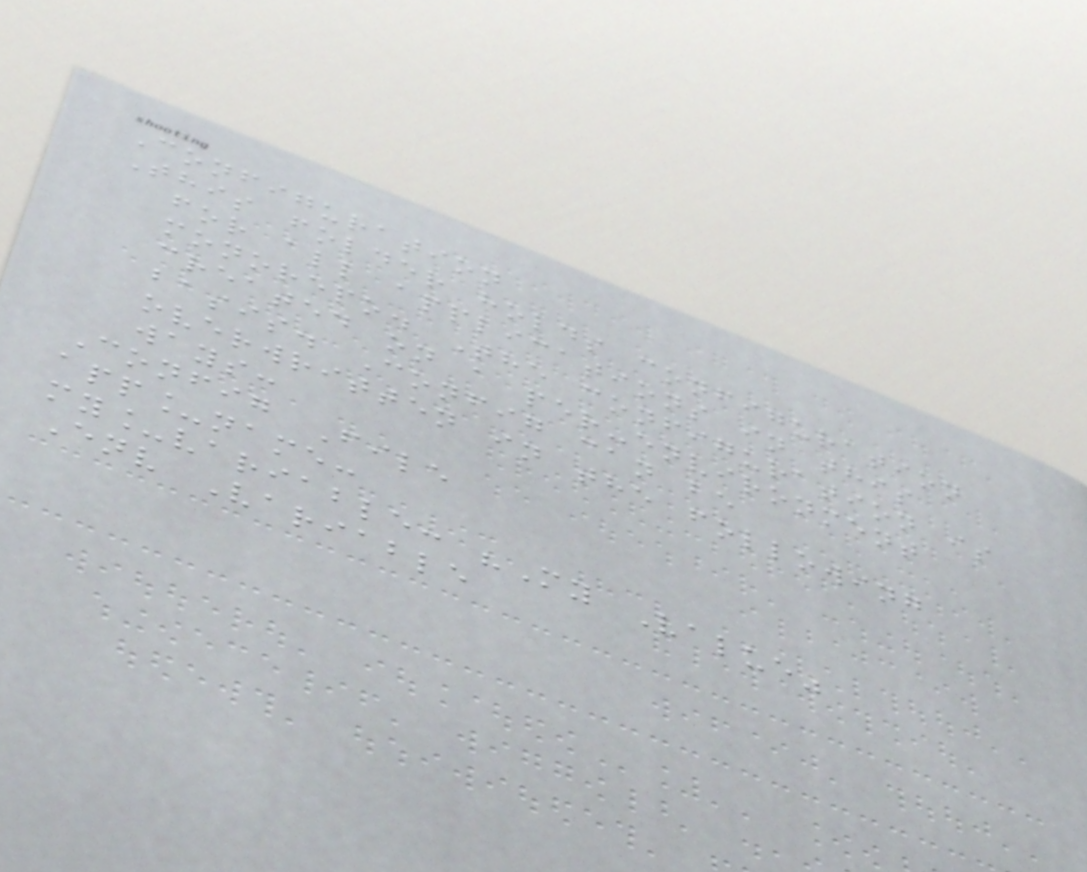Configuration
This folder holds configuration
for all applications in this
monorepo. The configuration is
created on a per-environment
basis. Config can be
overwritten in the following
ways:
Config File
app_name:
my_variable: "My Value"
Env Variable
